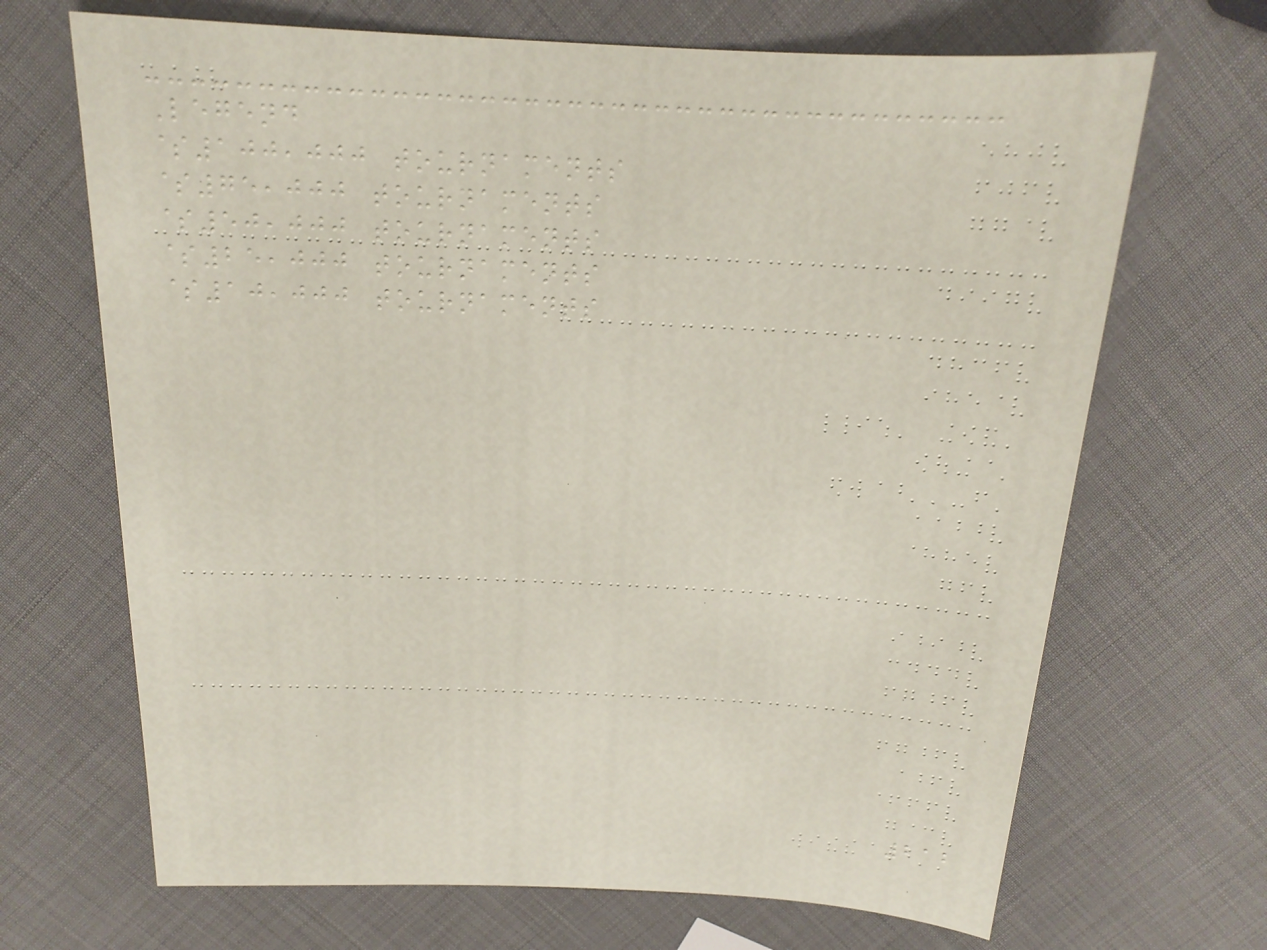Legend
$100,000 tournaments
$75,000 tournaments
$50,000 tournaments
$25,000 tournaments
$10,000 tournaments
212
